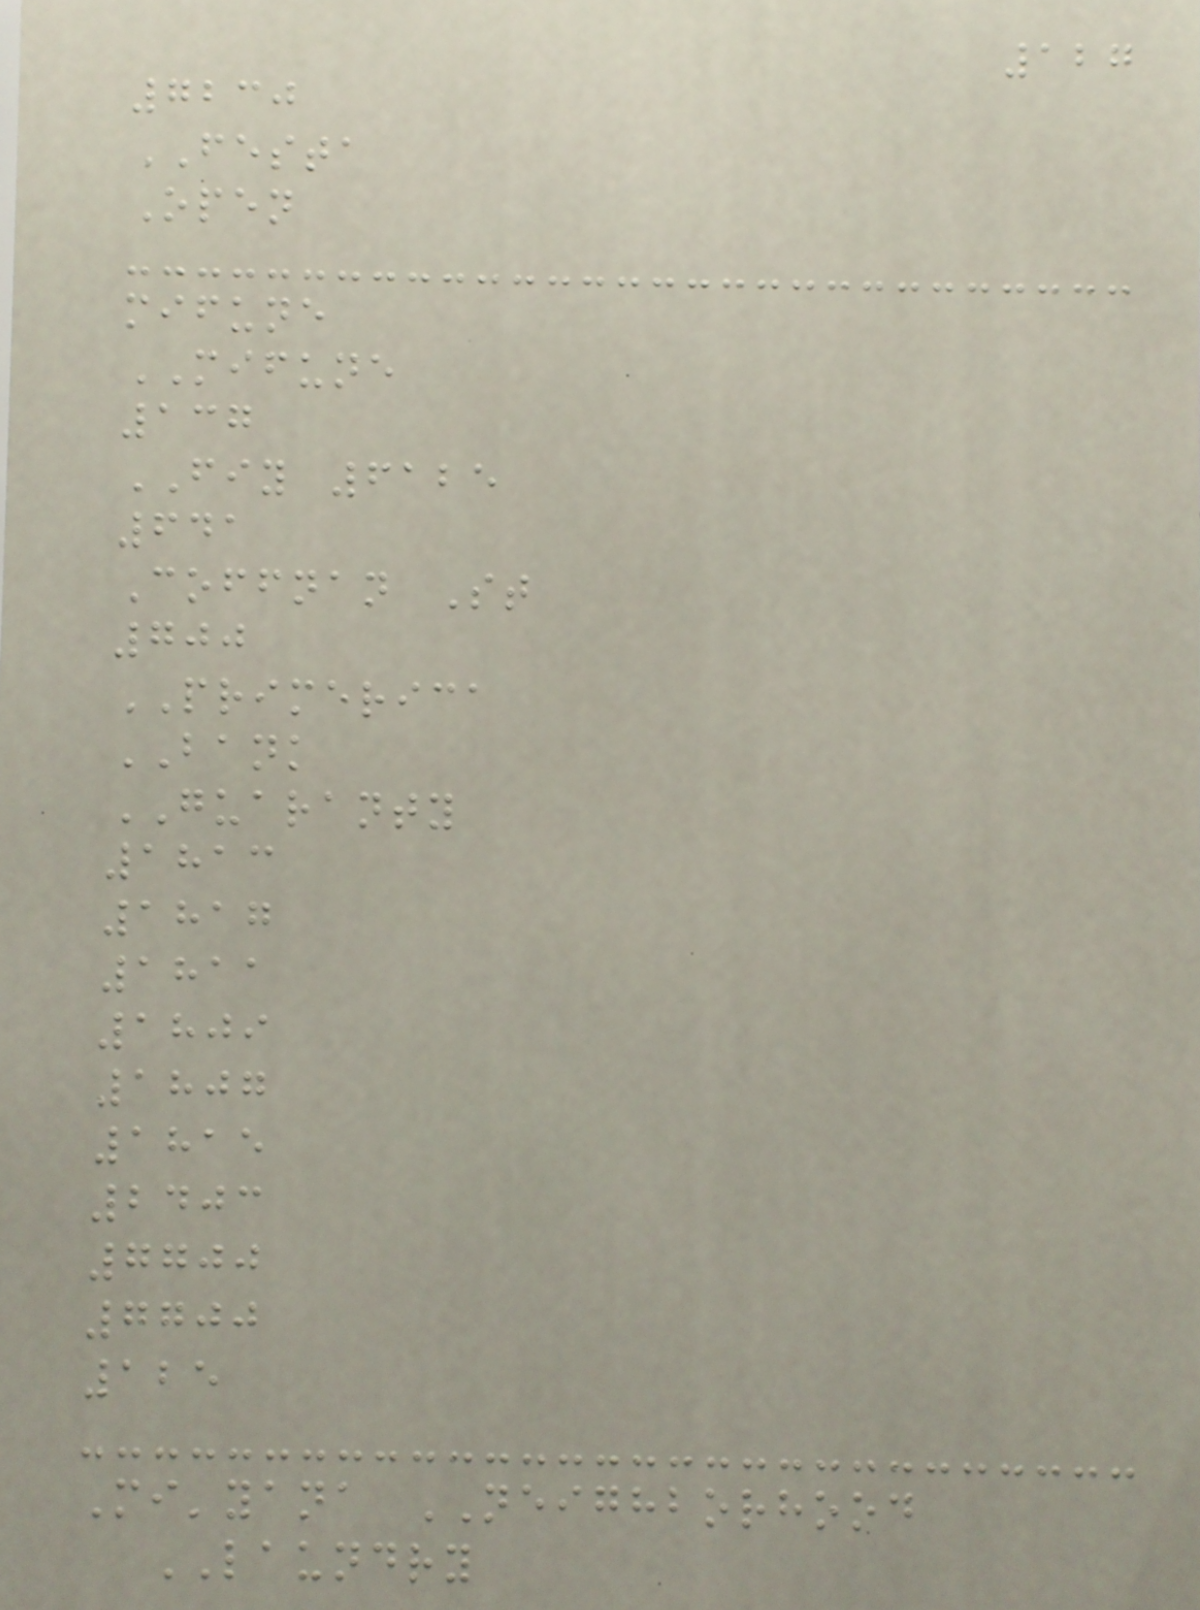127
7230
FESTA
Open
mifune
MIFUNE
137
FIY 6125
641
Coffnan St
700
PRIMERICA
BANK
GUARANTY
1813
1817
1811
1809
1807
1815
2403
7700
7700
125
Mi'yana NEIGHBORHOOD
LAUNDRY
